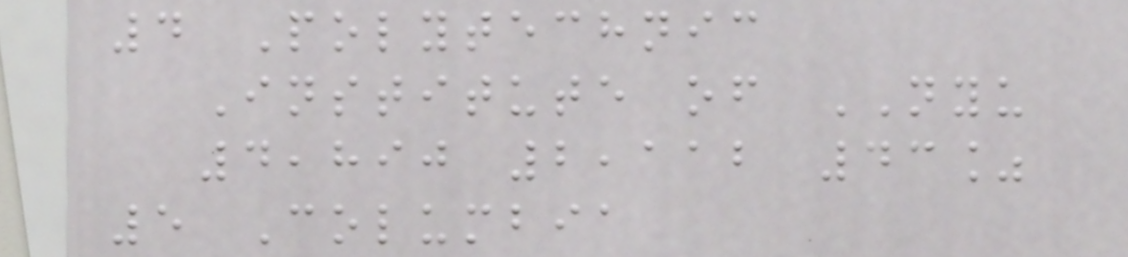4 Polytechnic
Institute of NYU
4,890 2,112 43%
5 Columbia
